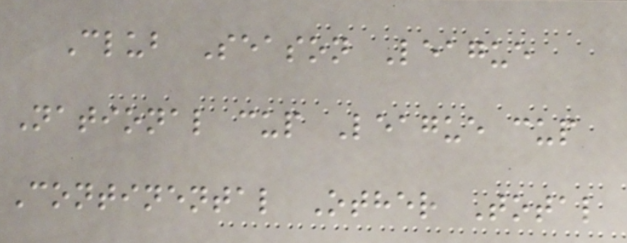Club Season League
National cup League cup
Continental Other Total
